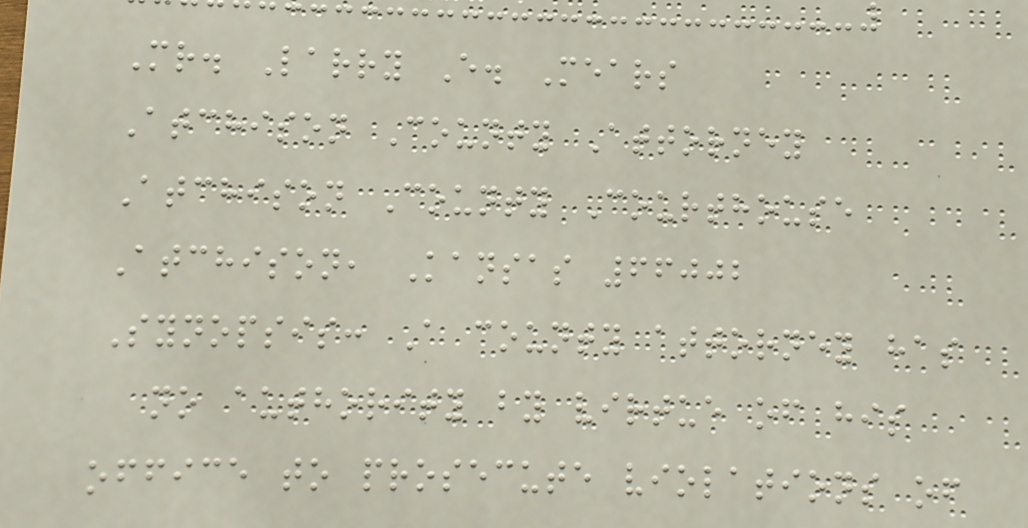Mr. Larry E. Mears
Atchison County Attorney
Atchison County Courthouse
Atchison, Kansas 66002
Synopsis: A county attorney has
no authority by virtue of his
office to prosecute violations of
